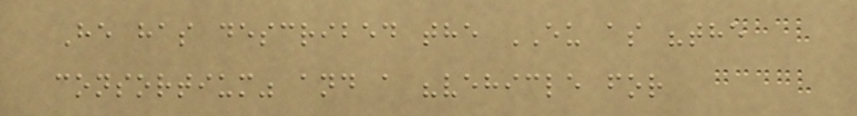He has described the EU as "the
consortium" and a "vehicle for
